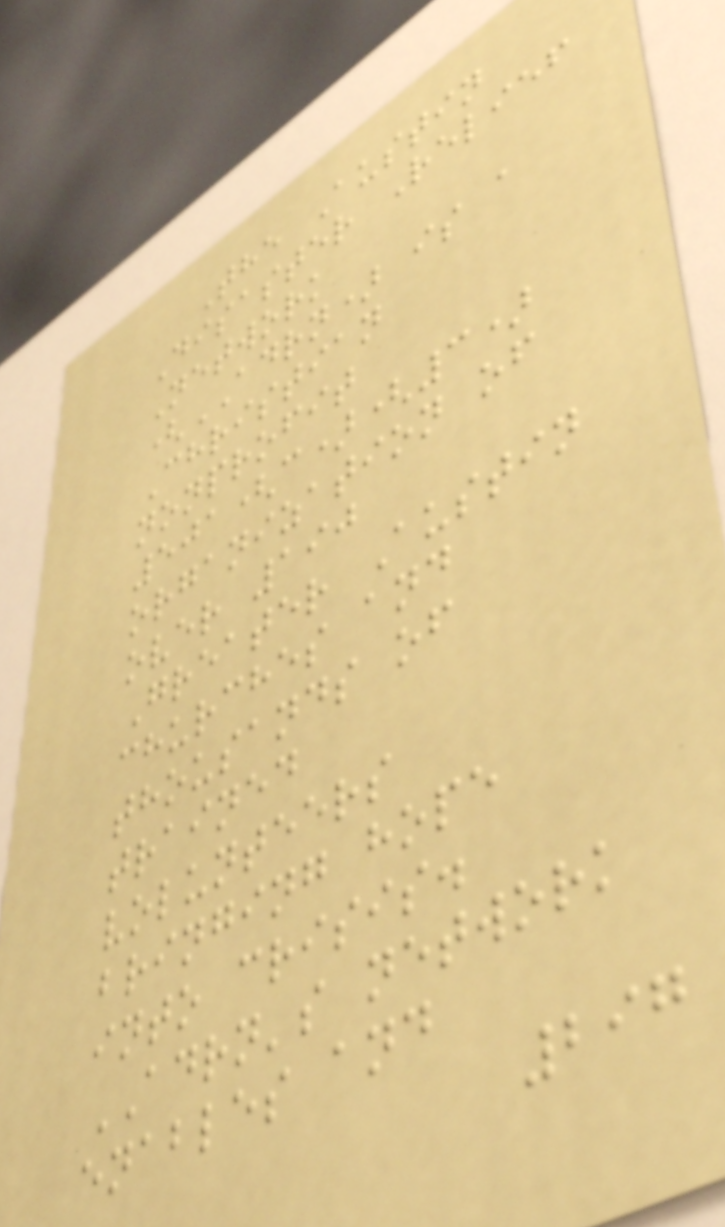The Austin
Disaster Relief
Network
(ADRN) is a
Christian
nonprofit
501(c)(3)
organization of
over 190
Greater Austin
churches and
thousands of
trained
volunteers
bringing hope
into crisis.
ADRN's network
enables and
297
